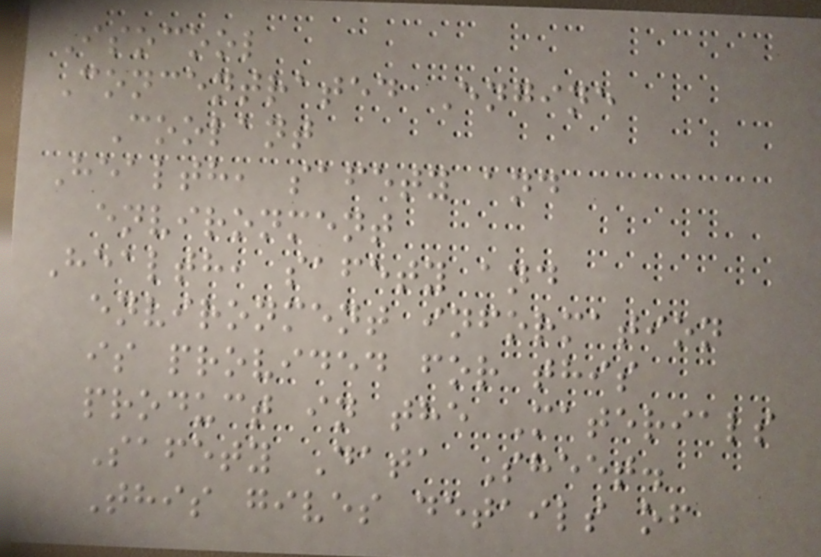Isocool
Concentrated Engine
Coolant
Health, safety and
environment
Health, safety and
environment information
is provided for this
product in the Materials
Safety Data Sheet.
This gives details of
